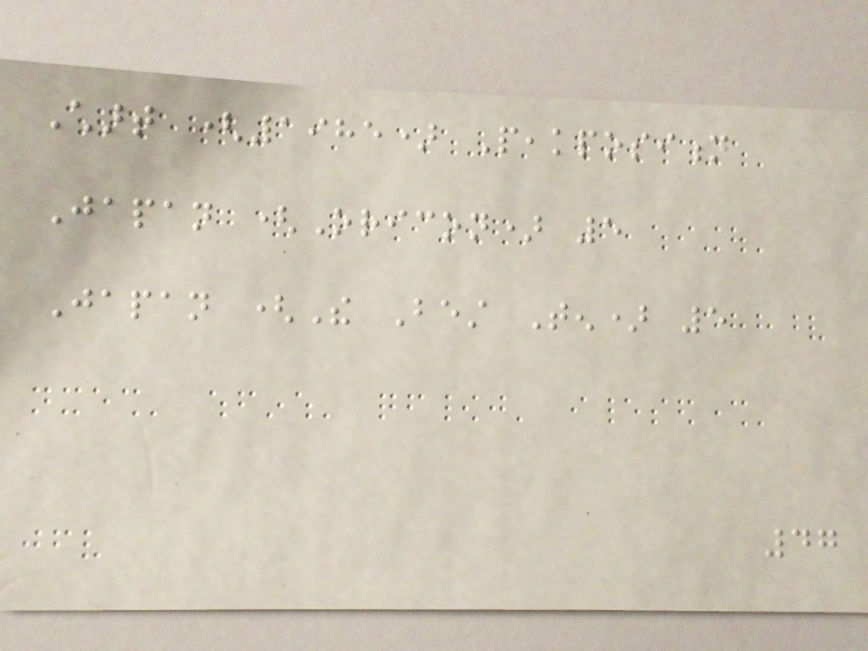Chart (1985) Peakposition
Japan (Oricon) 5
Japan (The Best Ten) 5
47
